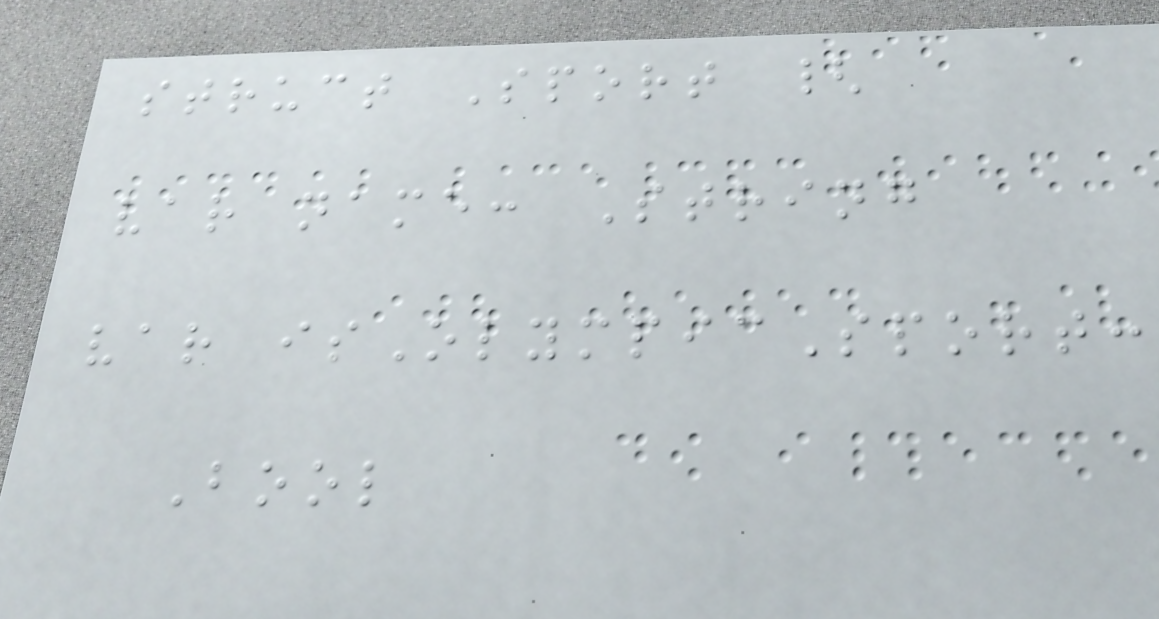struct Sport {
var name: String
var isOlympicSport:
Bool
